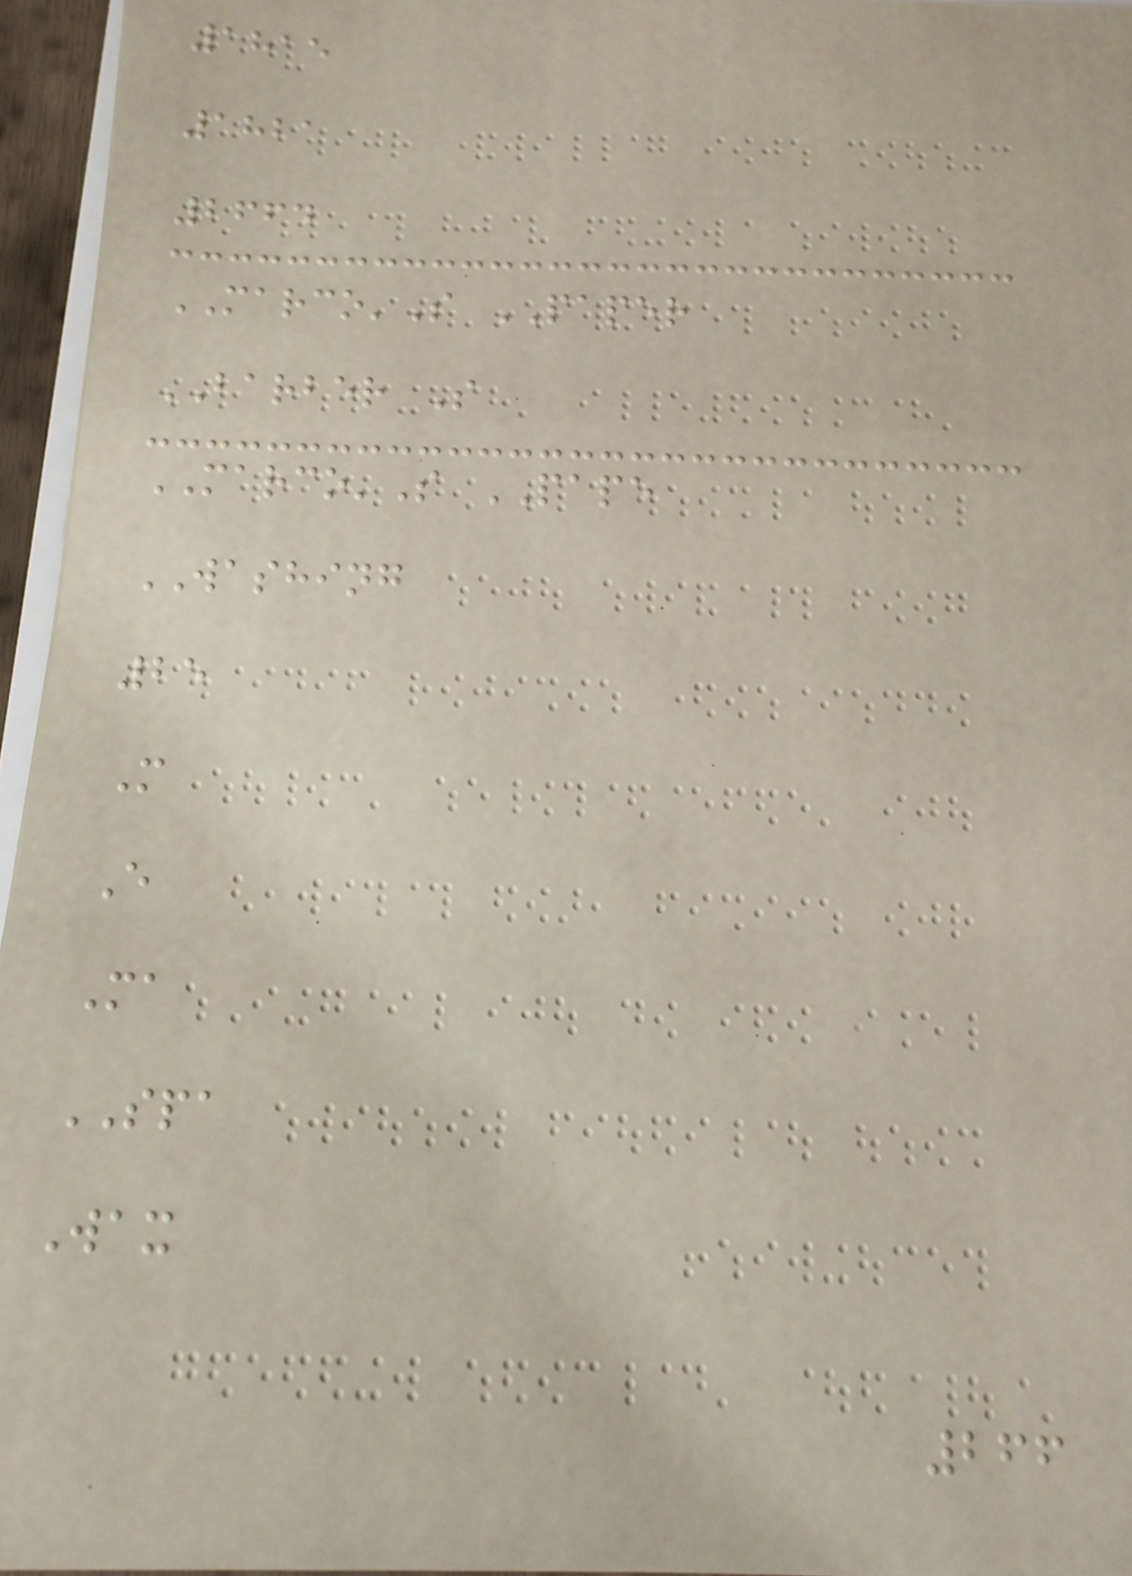1815
1821
2664
MARCO'S PAPER
BARBER S
MARCO'S PAPE
WASHING
25
M
E
Ma
SPA
Wax
266
